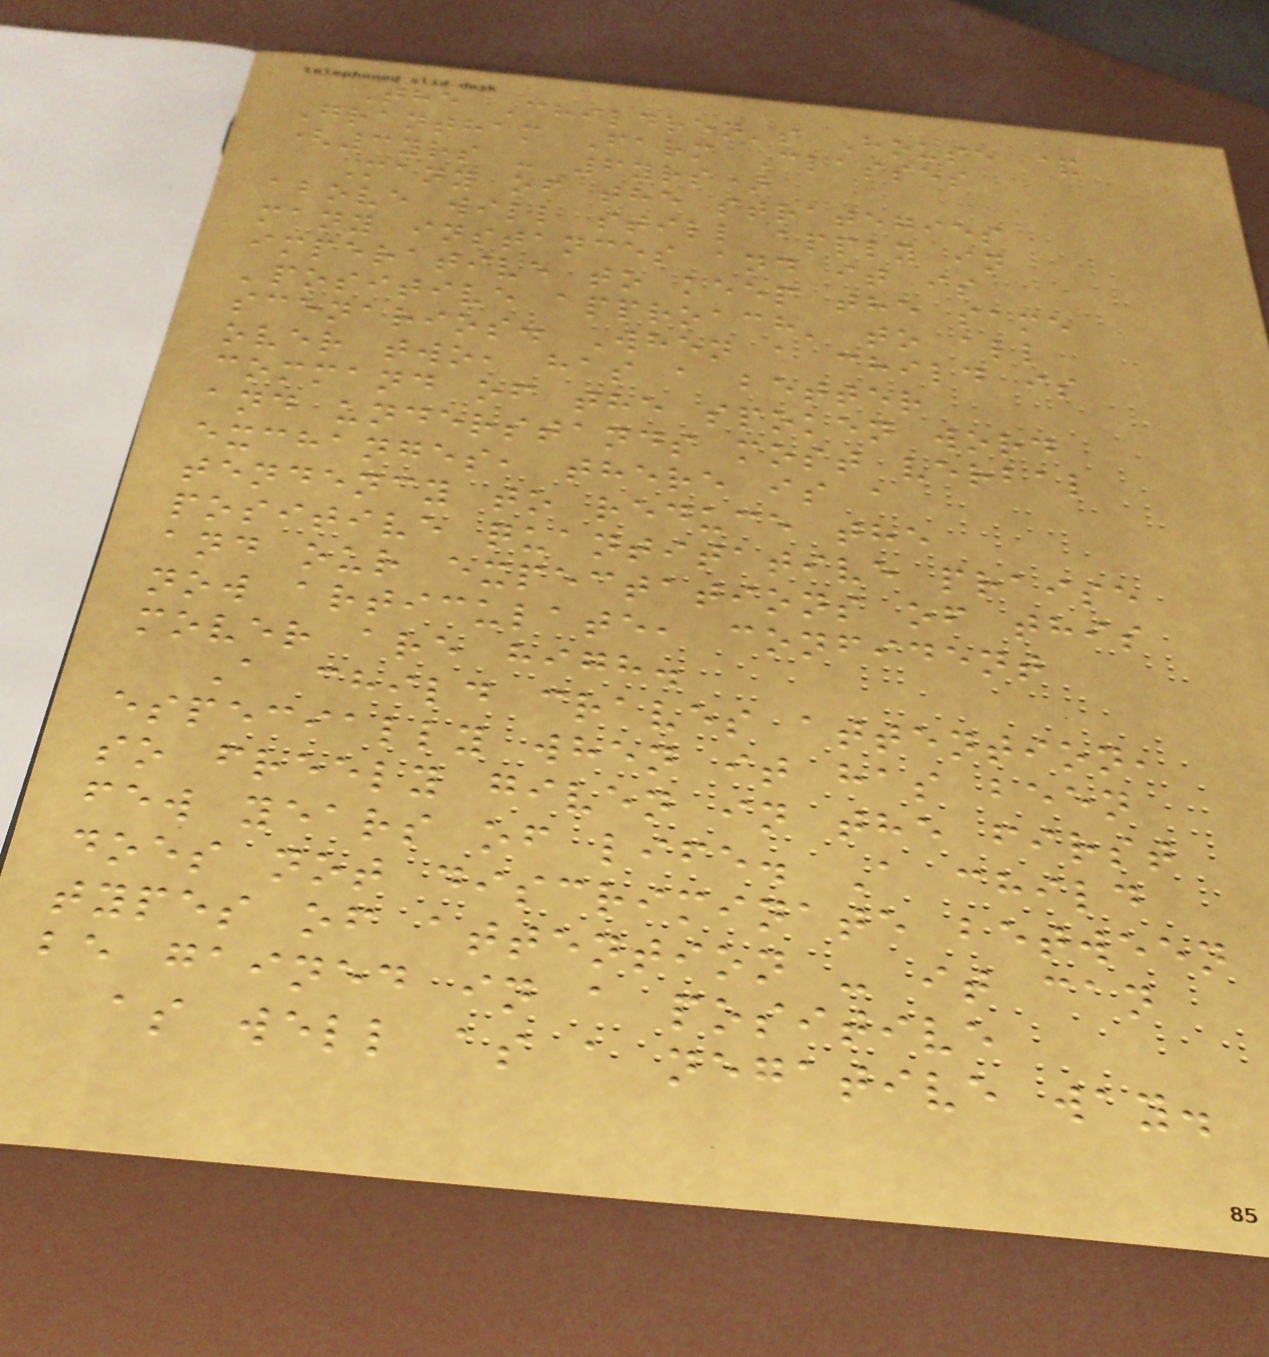The Children's House &
Grantham Farm Classes
(3yrs - 6yrs)
Many of the strategies
above will still apply in
many instances and it is
imperative to keep the same
'positive approach' to all
scenarios. When a child is
over two, has a better
command of the spoken word
and understands most verbal
exchanges, there is a
tendency to reduce the
positive quantitative praise
and our expectations of this
now articulate, confident
mover are high.
A child craves attention,
especially when it has been
so freely given in the first
few years of life. A child
does not discriminate between
types of attention - it can
be gained in a positive
as well as a negative way.
